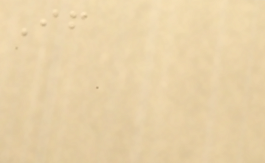If
